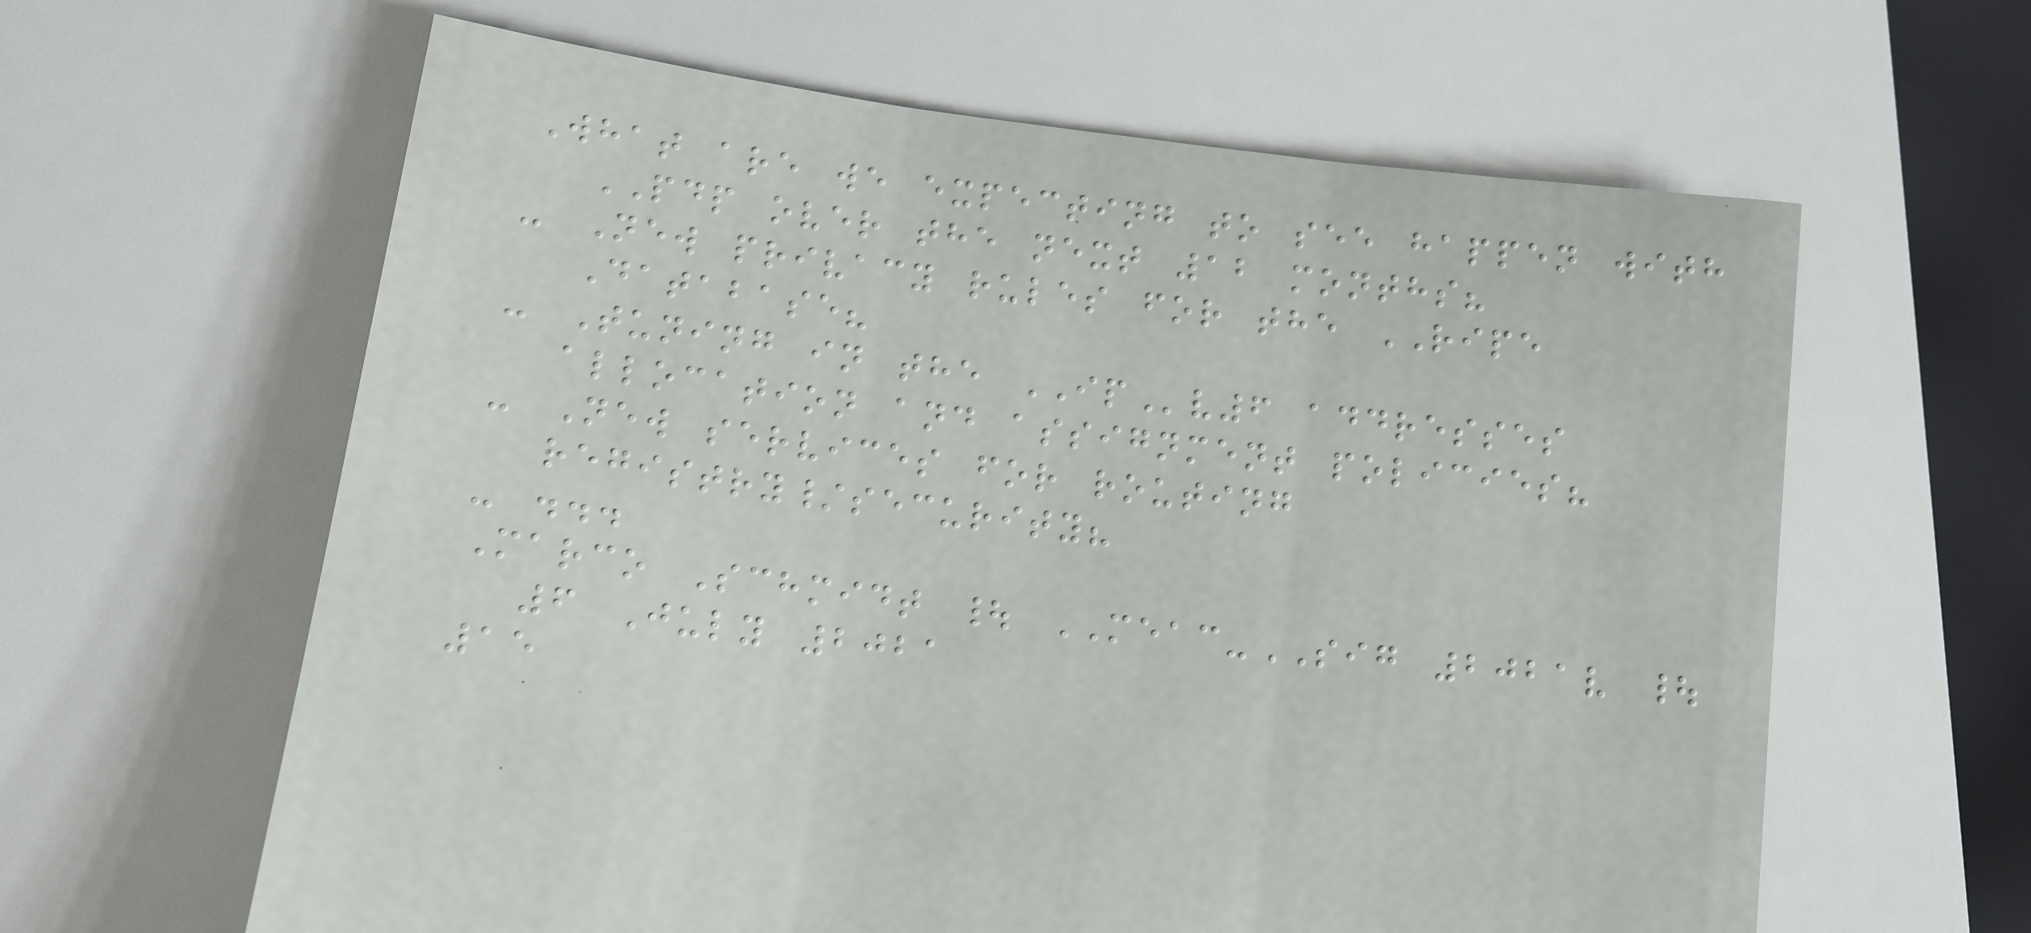What are we expecting to see happen with
PDP over the next 12 months?
- New privacy rules for the RIPE
Database?
- Tuning in the IPv6 addresses
allocation and assignment policies?
- New services for routing
registry/security?
- ...
Marco Schmidt | MEAC-SIG 2021v |
6 July 2021
15
